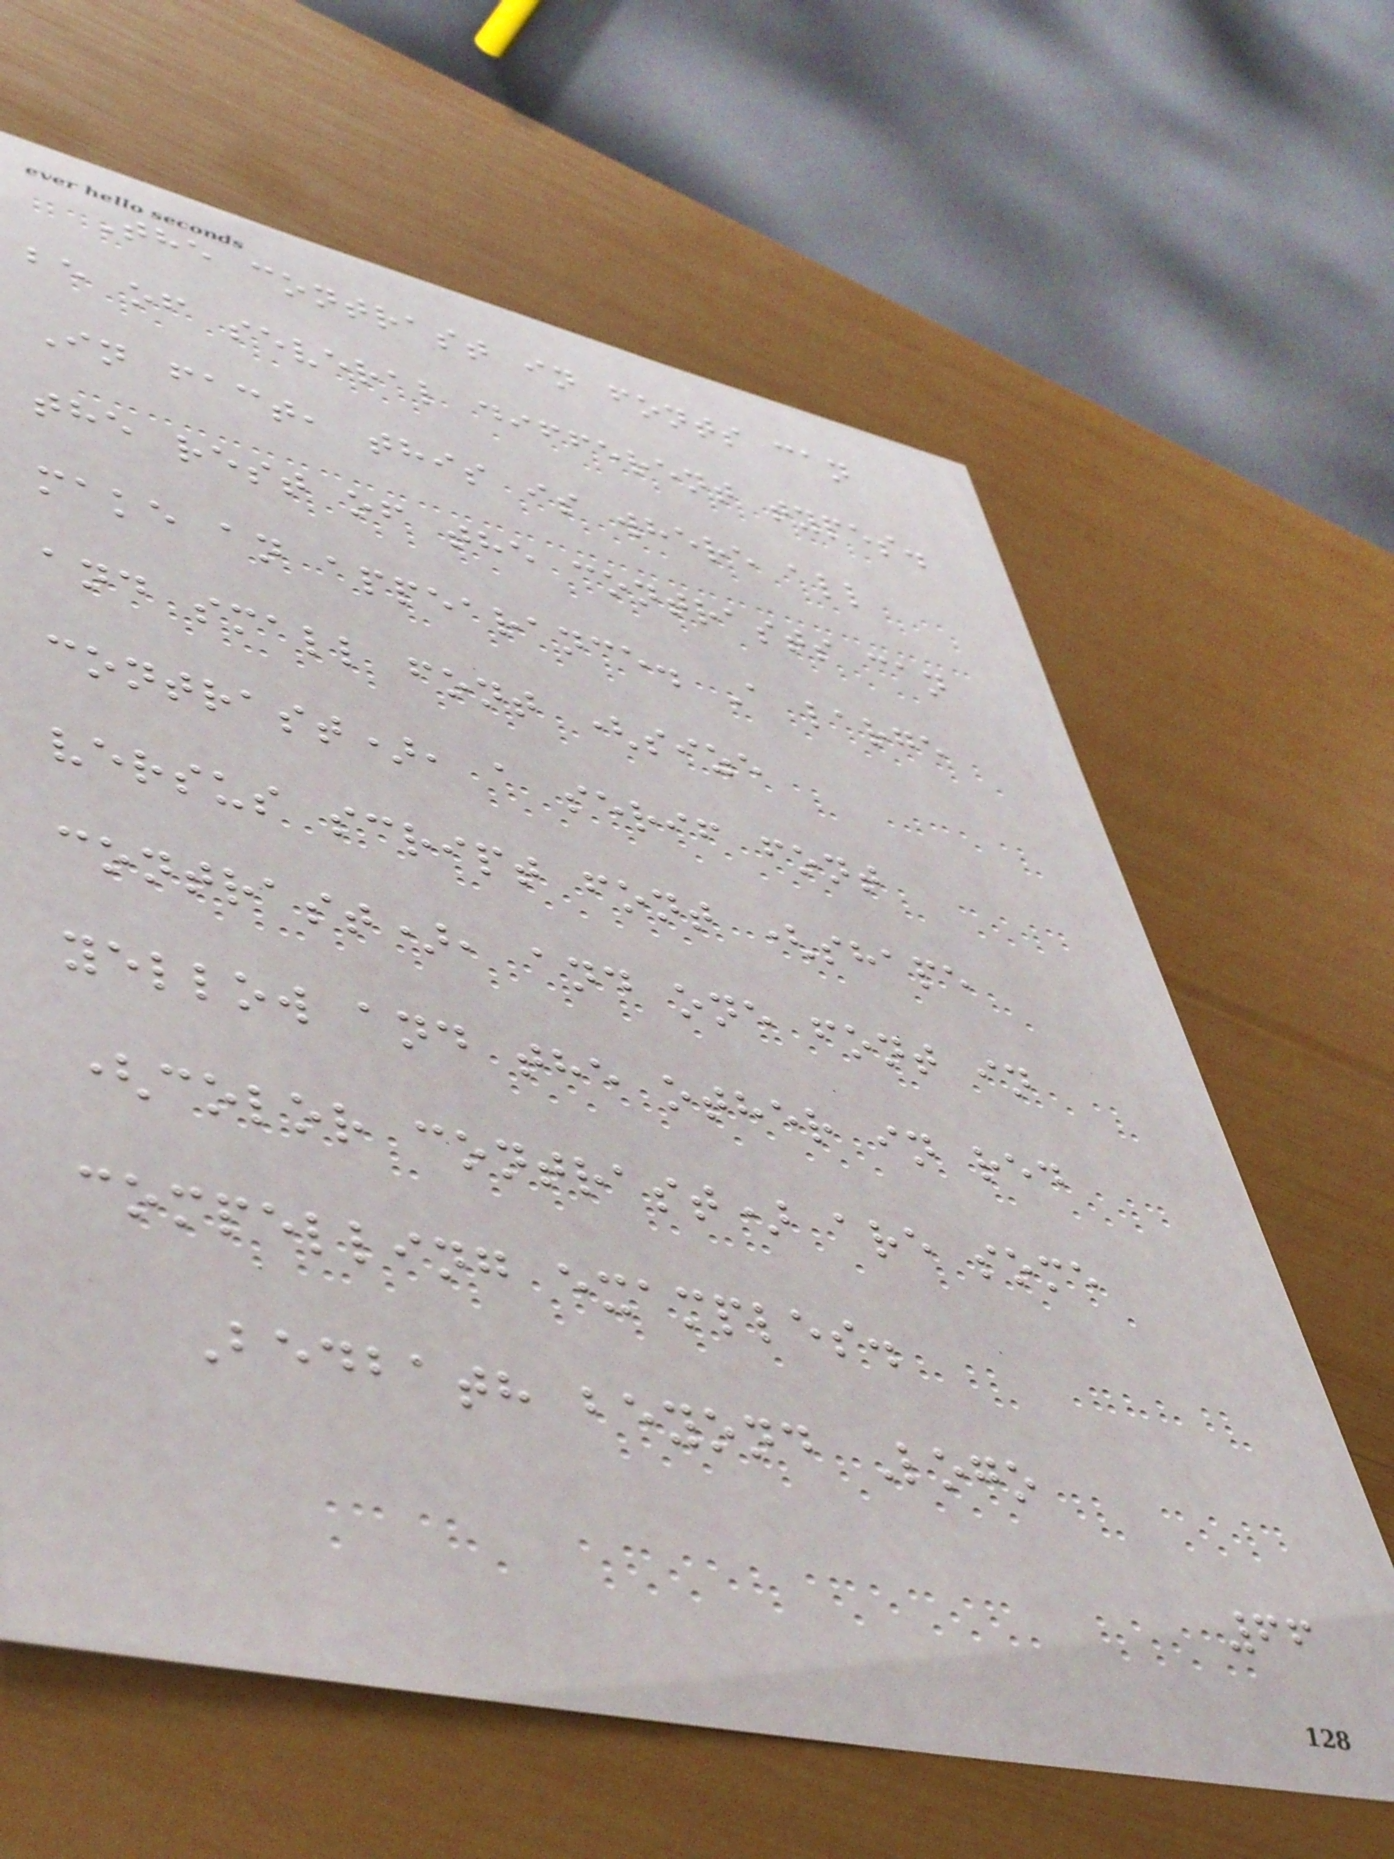The contrast in fonts can
be of several different types.
In fact, this is where all
the rest of the contrasts can
make an appearance. A large
and small font (size
contrast), a serif font
versus script font (shape
contrast), and one font in
yellow and the other in red
(color contrast) are some
compelling examples.
Bedbath beyond Logo
66
